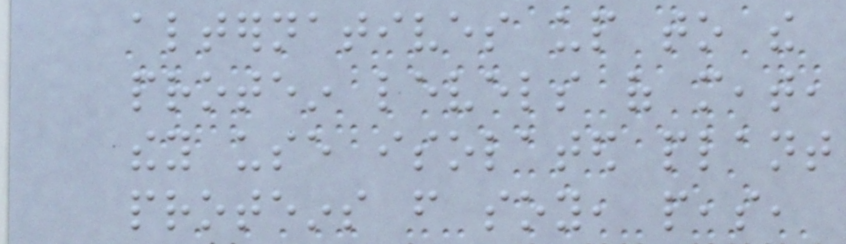alternatives up to the
protein levels of meat,
they use isolated plant
proteins from soy, peas,
